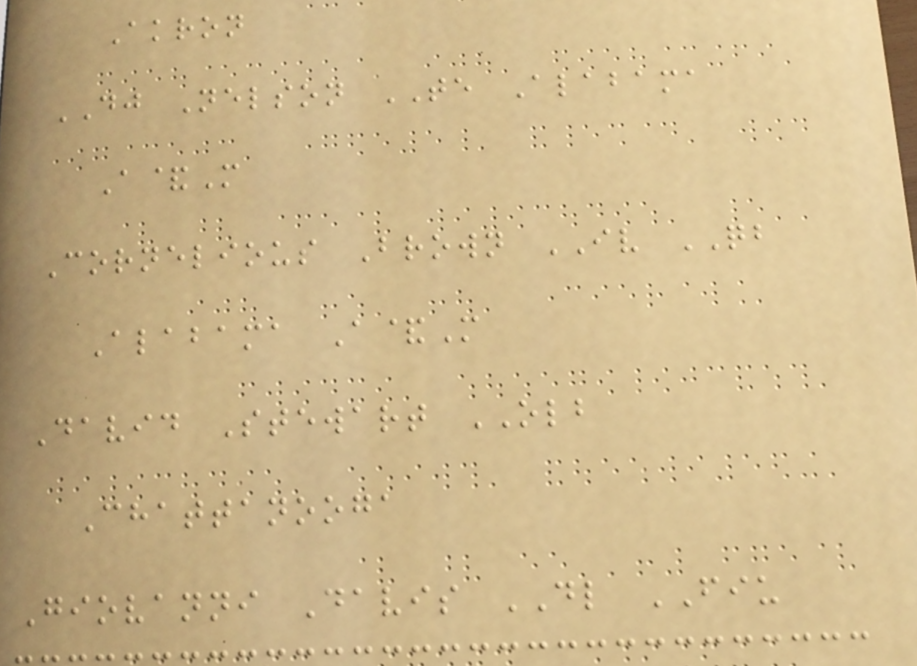Akron
DJ Nelson TE Alabama
A&M
Cornelious Brown IV QB
Alabama A&M
David Stewart OLB
Chattanooga
Giovanni Davis DL FIU
